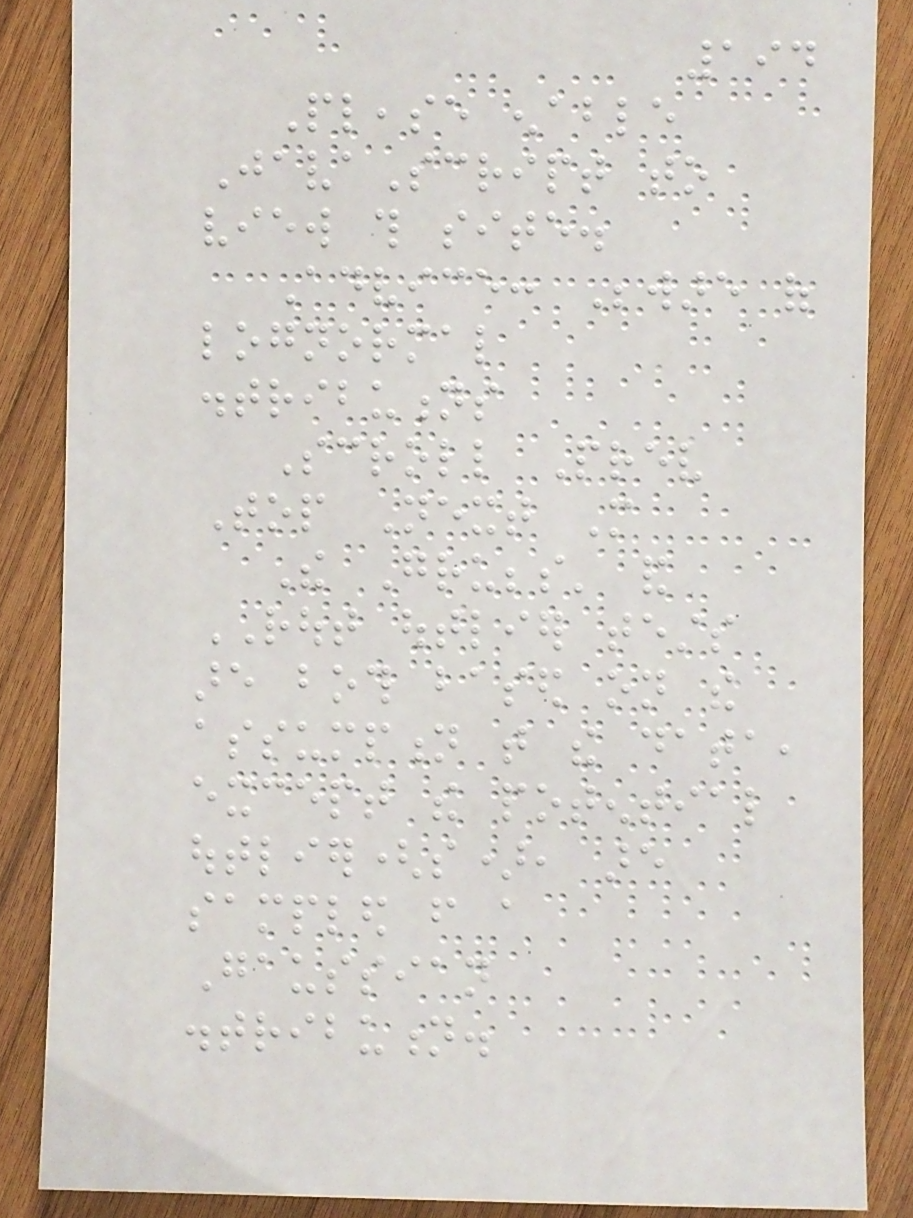194
Please enable
JavaScript to
view this site.
Advice: Beware of
lognormal
distributions
Scroll Prev
Top Next More
The Grubbs' and
ROUT outlier tests
are both based on the
assumption that the data,
except the potential
outlier(s), are
sampled from a
Gaussian
distribution.
